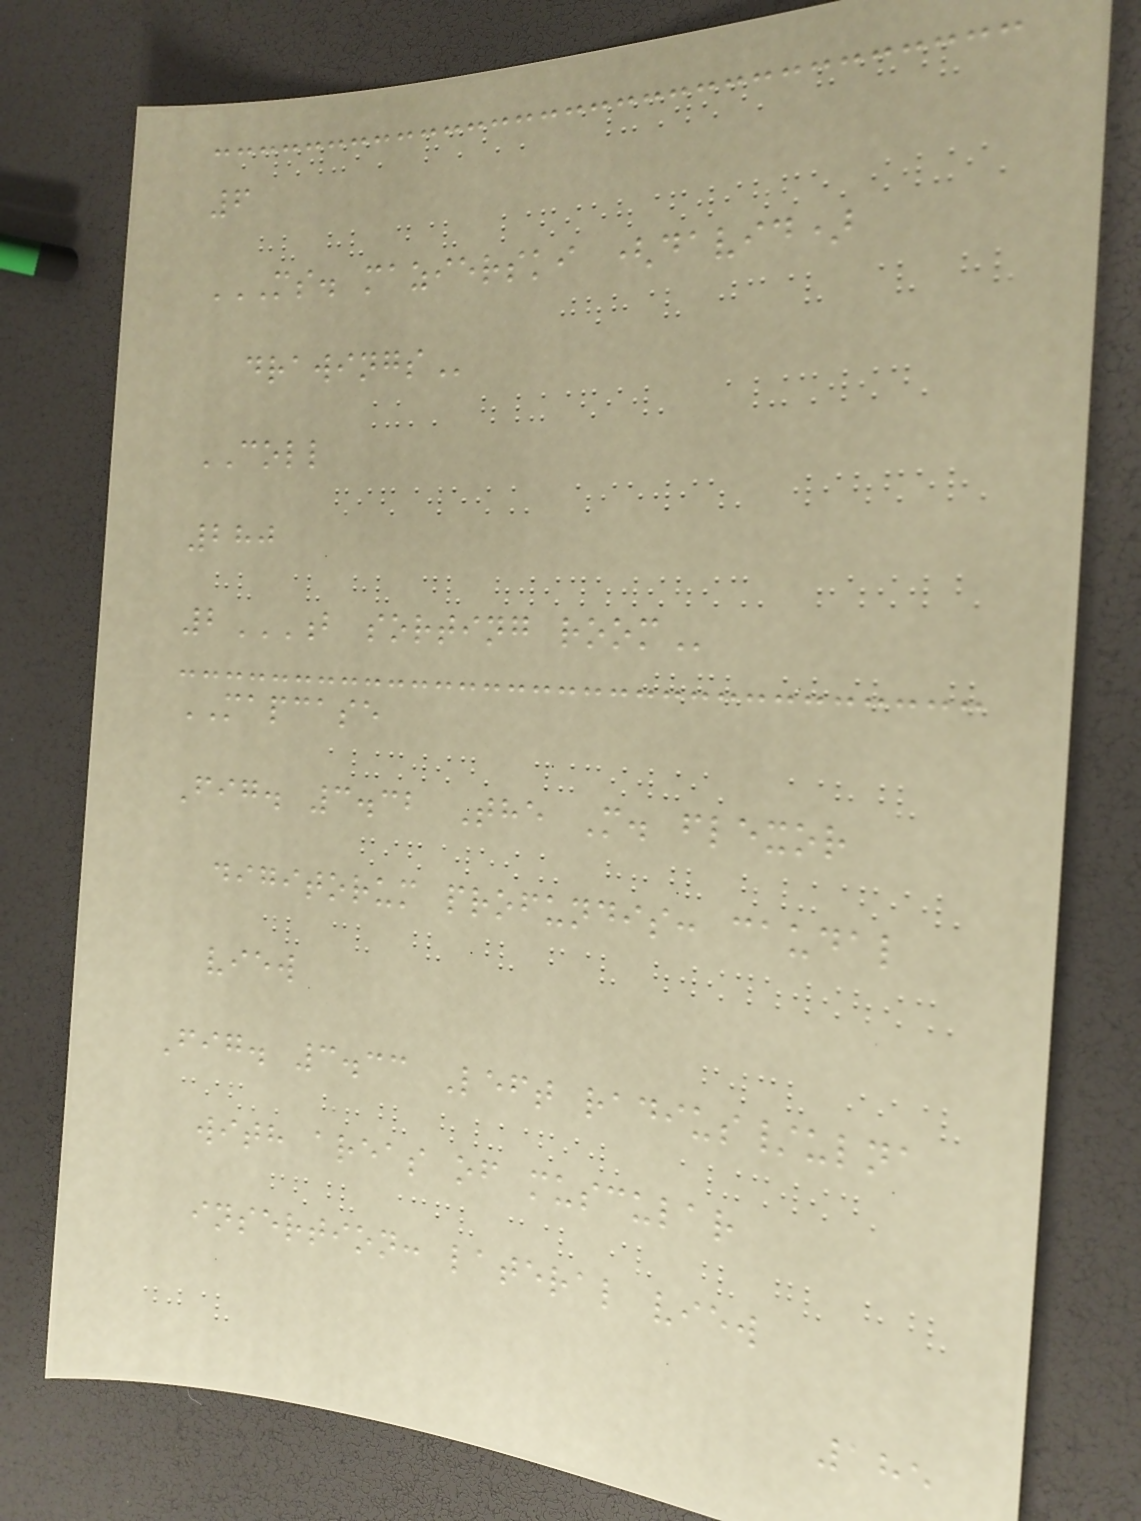6
MS. MAZIERSKI (DAVID)
DRAWINGS
COLL
280
2B SORTING ROOM
MAPCASE
Fig. 3.32 The M. flexor
digitorum profundis: caudal
view
Fig. 3.33 Left radius/ulna
with areas of muscular
insertion: lateral view
185
